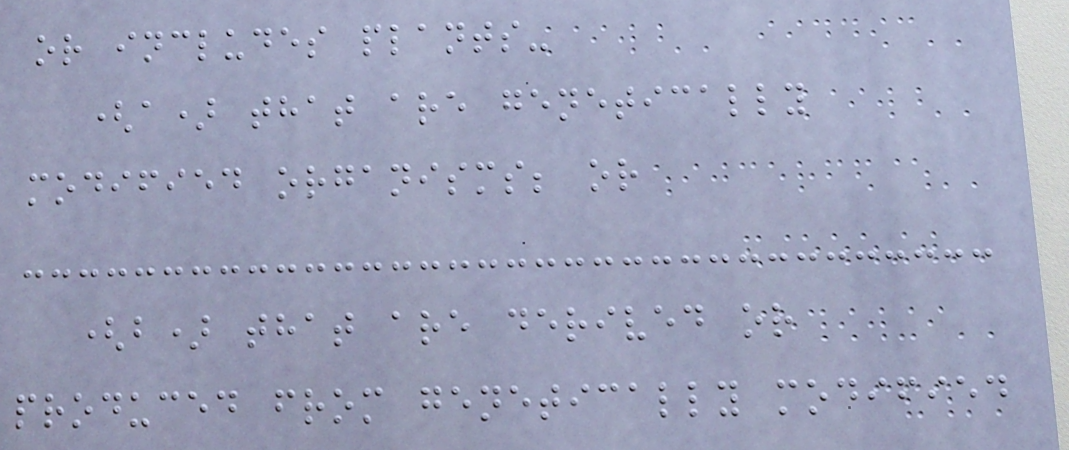or includes plants-
(a) that are genetically
modified organisms; or
(b) that are derived or
produced from genetically modified
